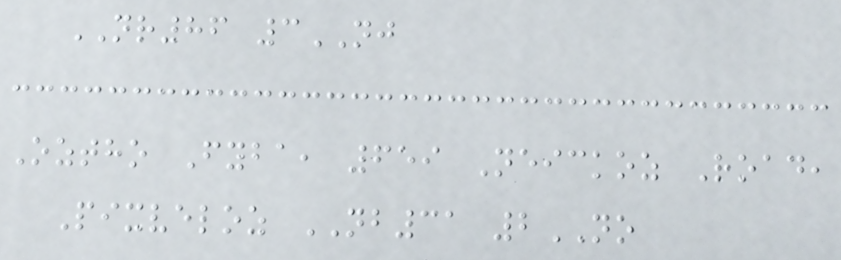NR86 3NJ
Oztho Fyba, 659 Neickoz Road,
Pixveloz NB31 2NO
